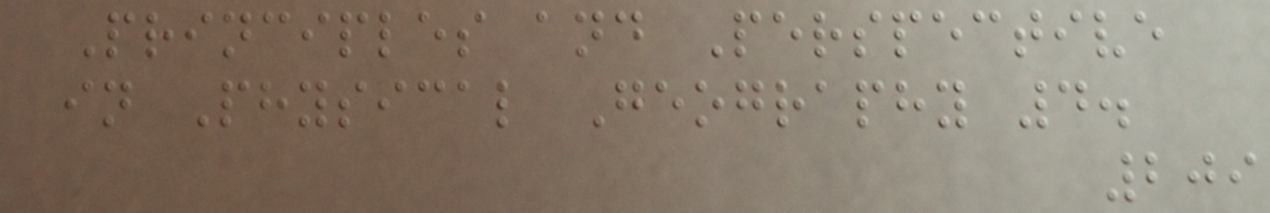Principles and Perspective
in Physical Geography 4.
209
